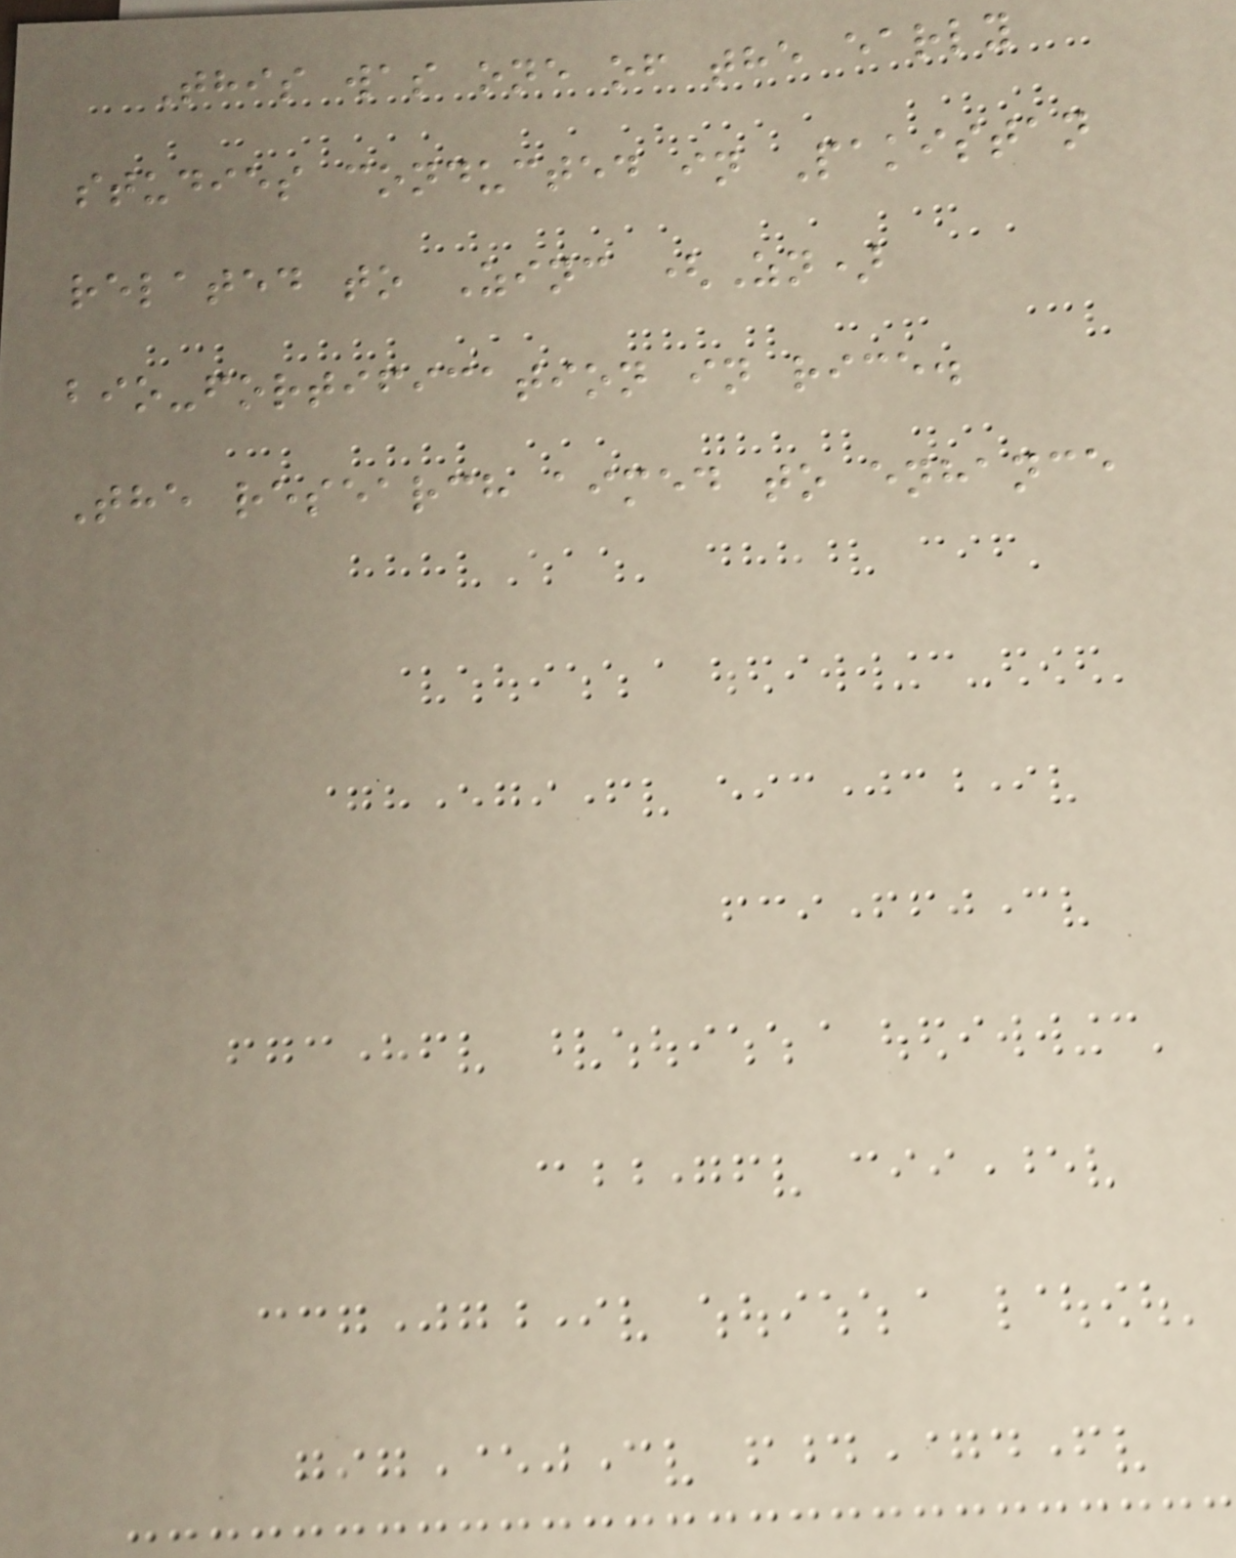This was one of the early
studies conducted in Pakistan
related to Zinc (Zn)
bio-fortification in rice.
The research aimed to enhance
